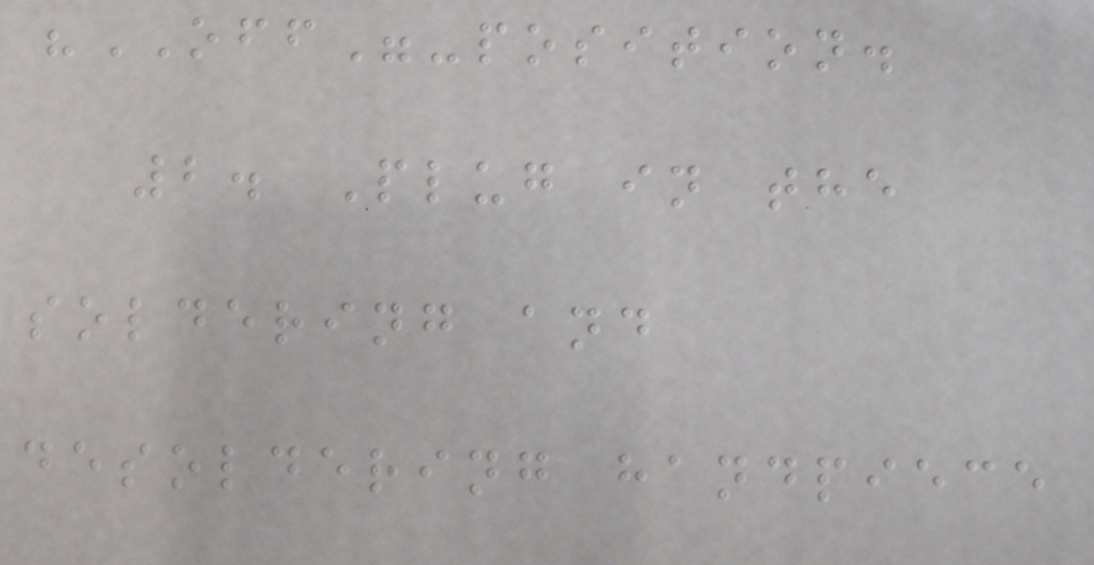"OFF"-position.
2. Plug in the
soldering and
desoldering handpiece
